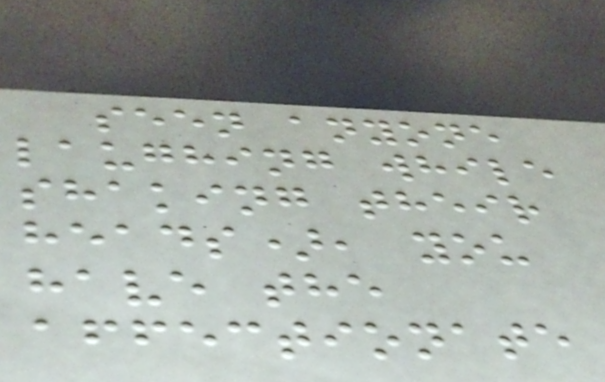seen anyone
laughing while
shaking their
heads), you
have the
affectionate
